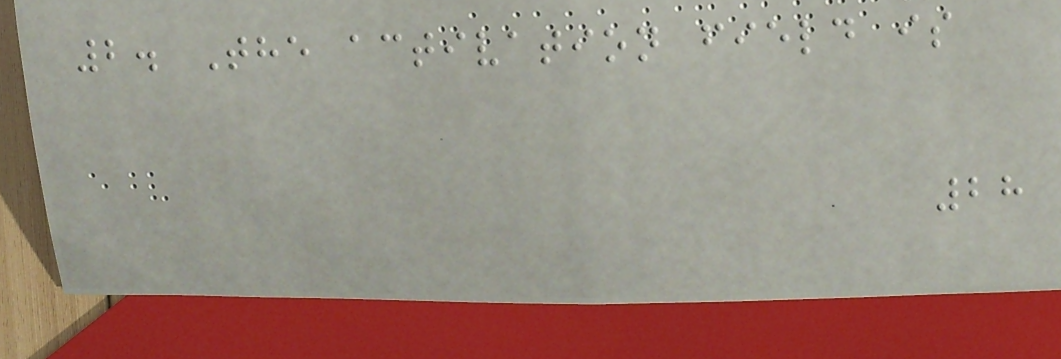2. The activation field is
28
